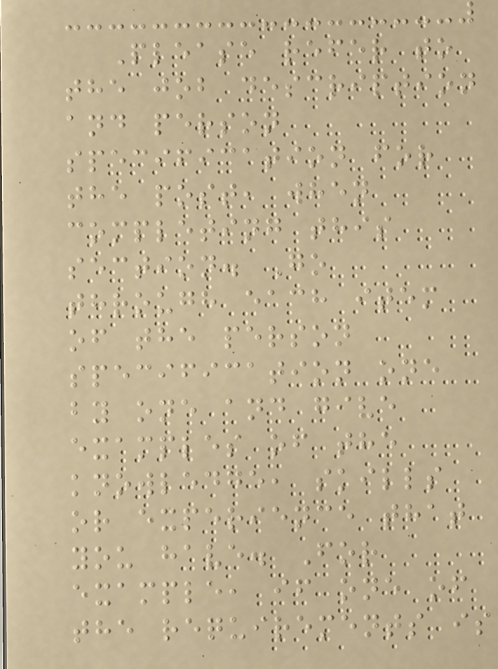Please refer to
the job description
and person
specification for
the post, when
completing this
section. Go
through each item
of the person
specification one
by one and give
examples of the
knowledge, skills
or experience that
you have. For
example, if one of
the requirements is
